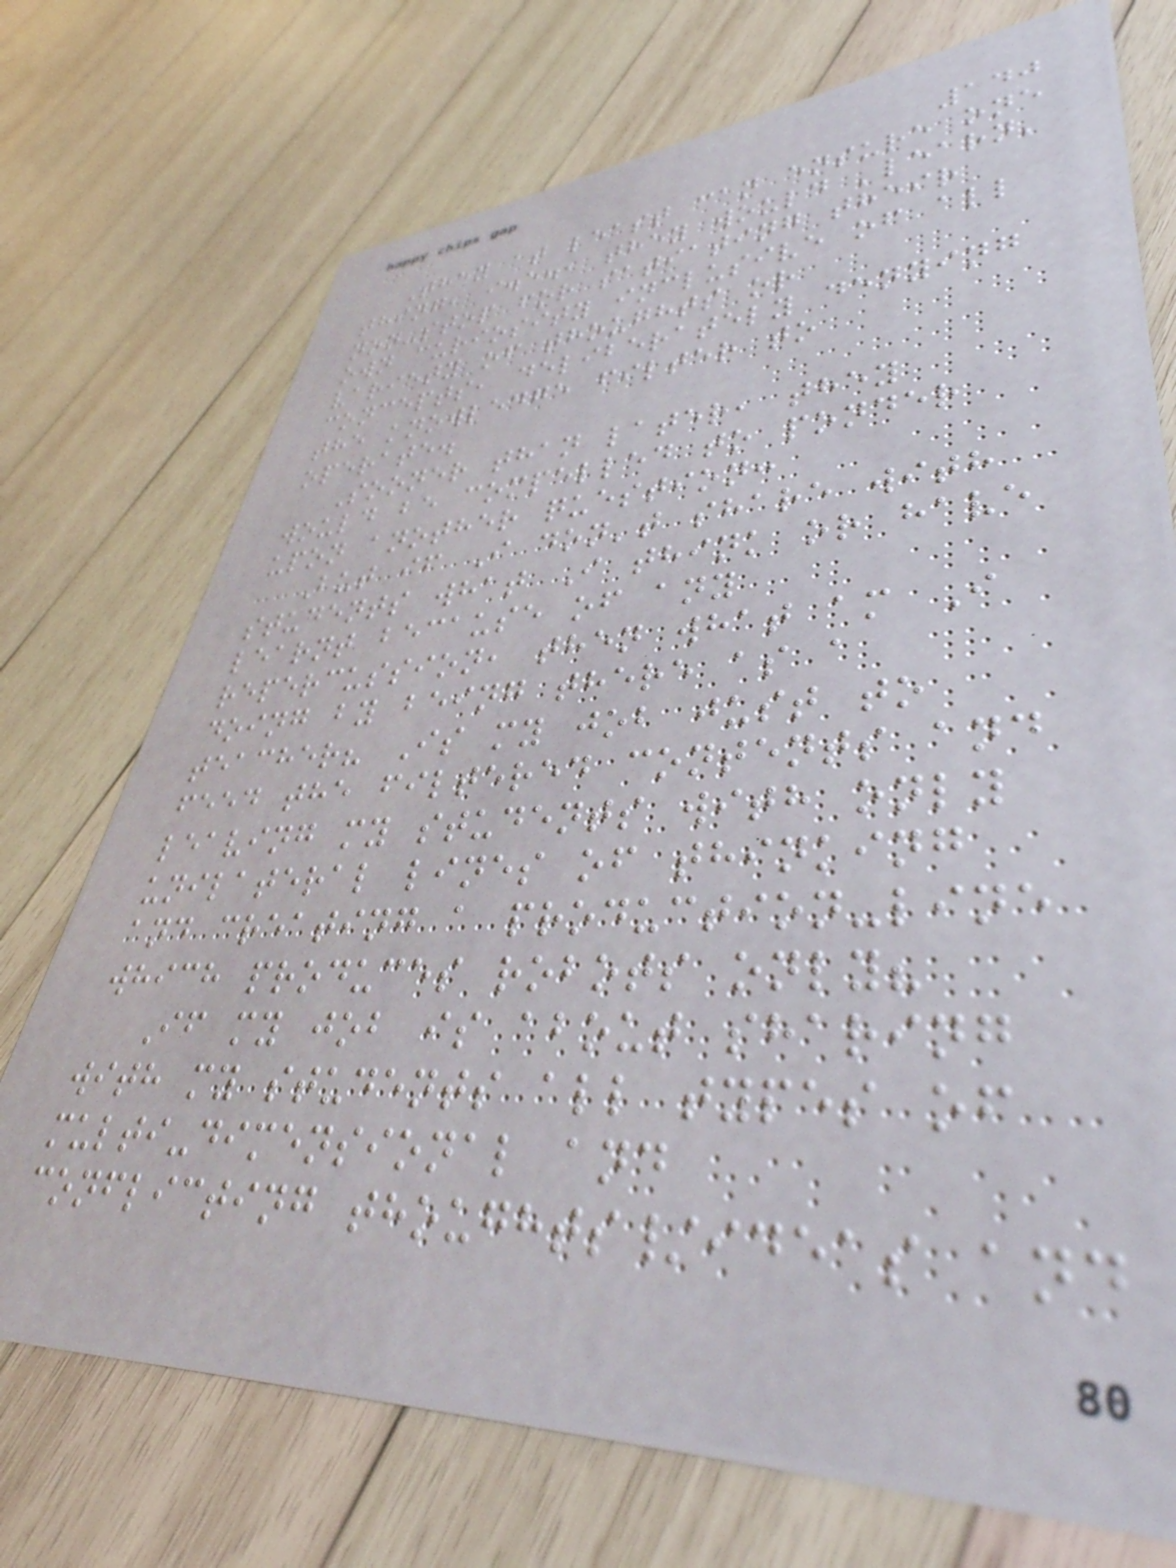140
They at least can ensure one
thing, i.e., they would 'learn'
non-stop for satiating their
own curiosity inclusive of all
variety of thoughts or
concepts, deliberately denying
the knowledge filter to
operate.
Sooner than later, they
would be compelled to ponder
upon another question:
But if I don't share with
students what I think or have
learnt because of any
repercussion, then what am I
doing by being there as a
teacher? Is my job just to
feed the filtered contents and
leaving my students with only
unilateral lines of thinking
and creating a production-line
which produces robots only?
If my job is about sharing
with my students all types of
multi-dimensional and
conflicting thoughts/ideas and
